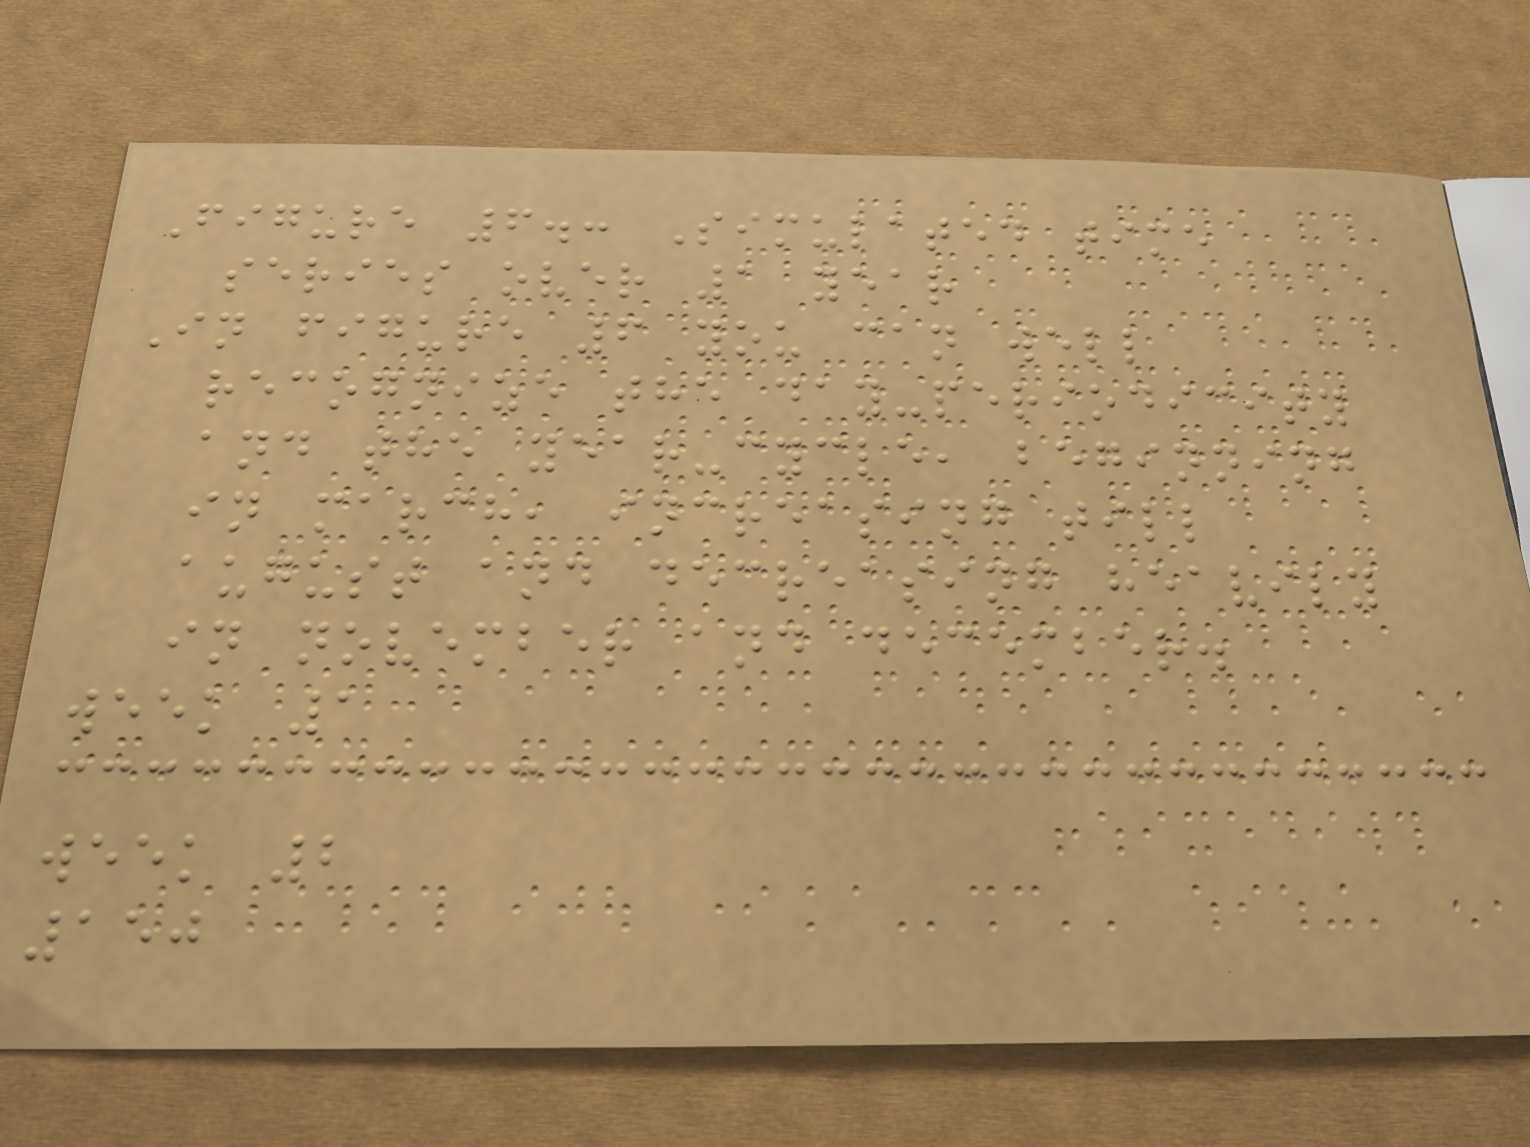Figure 6.: Simulated time
series over 1 year
In figure 6 you can well
recognize the day-periodicity
and the year-cycle, beginning
in march, increasing till
august and decreasing heavily
in november and december.
week 1
week 2
150
